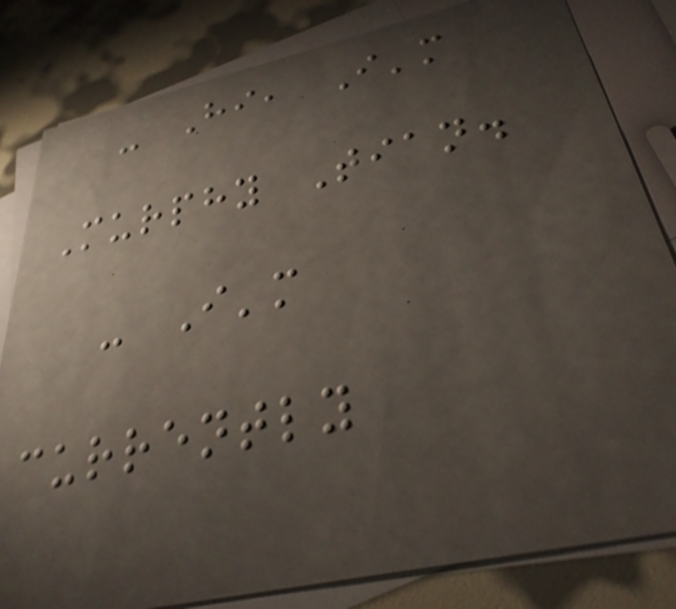- Hi, I'm
Murphy Tian.
- I'm
currently
